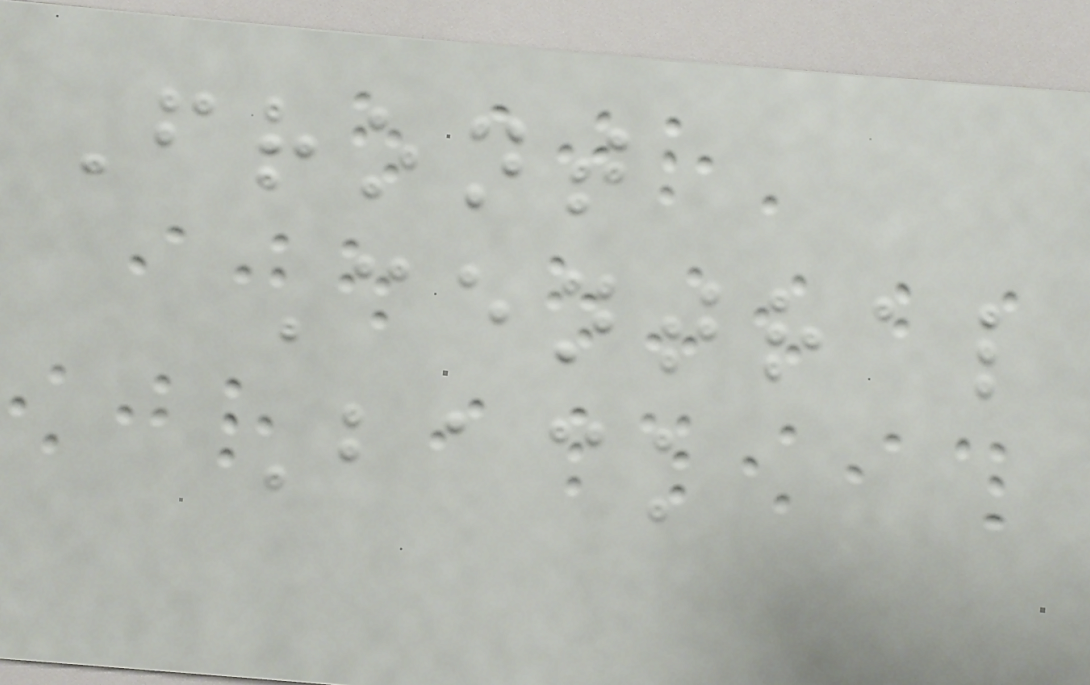Front
Central
Back
